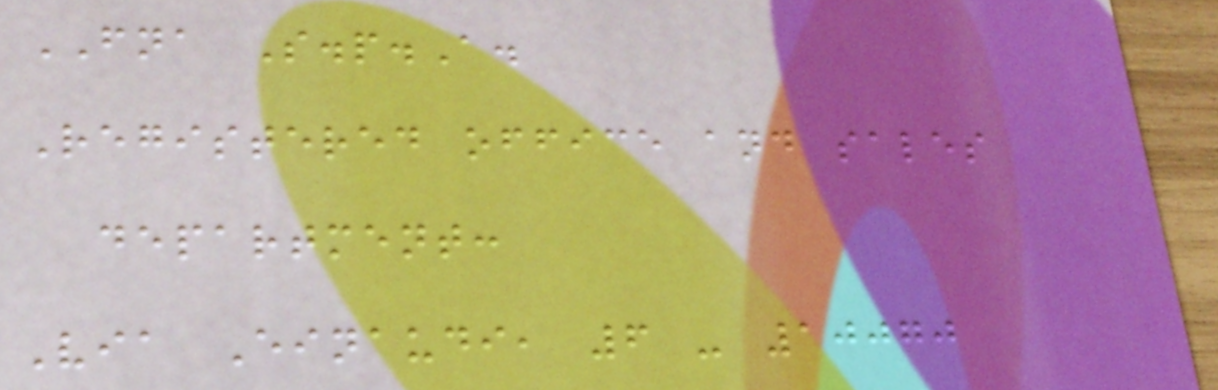FNA S.p.A.
Registered office and sales
department:
Via Einaudi, 6 - 10070
